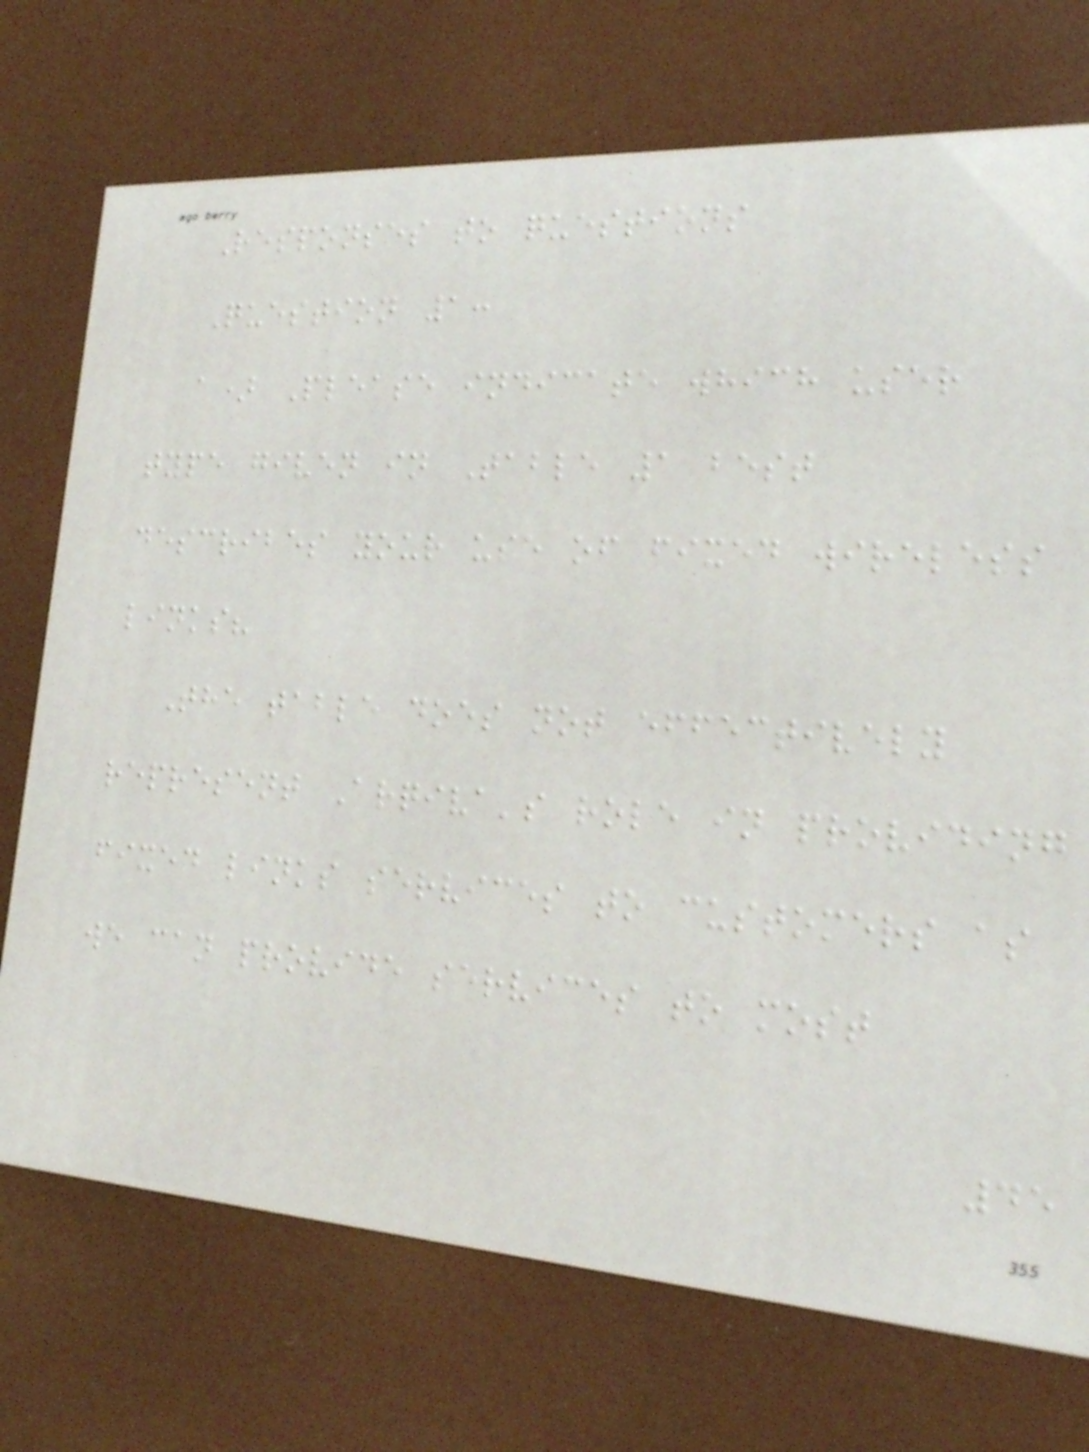Responses to questions
Question 1:
a) Please indicate which user
type given in Table 1 best
describes your use of fixed wireless
links?
The table does not effectively
represent Arqiva's role in providing
fixed links services to customers as
we can provide services to most
45
